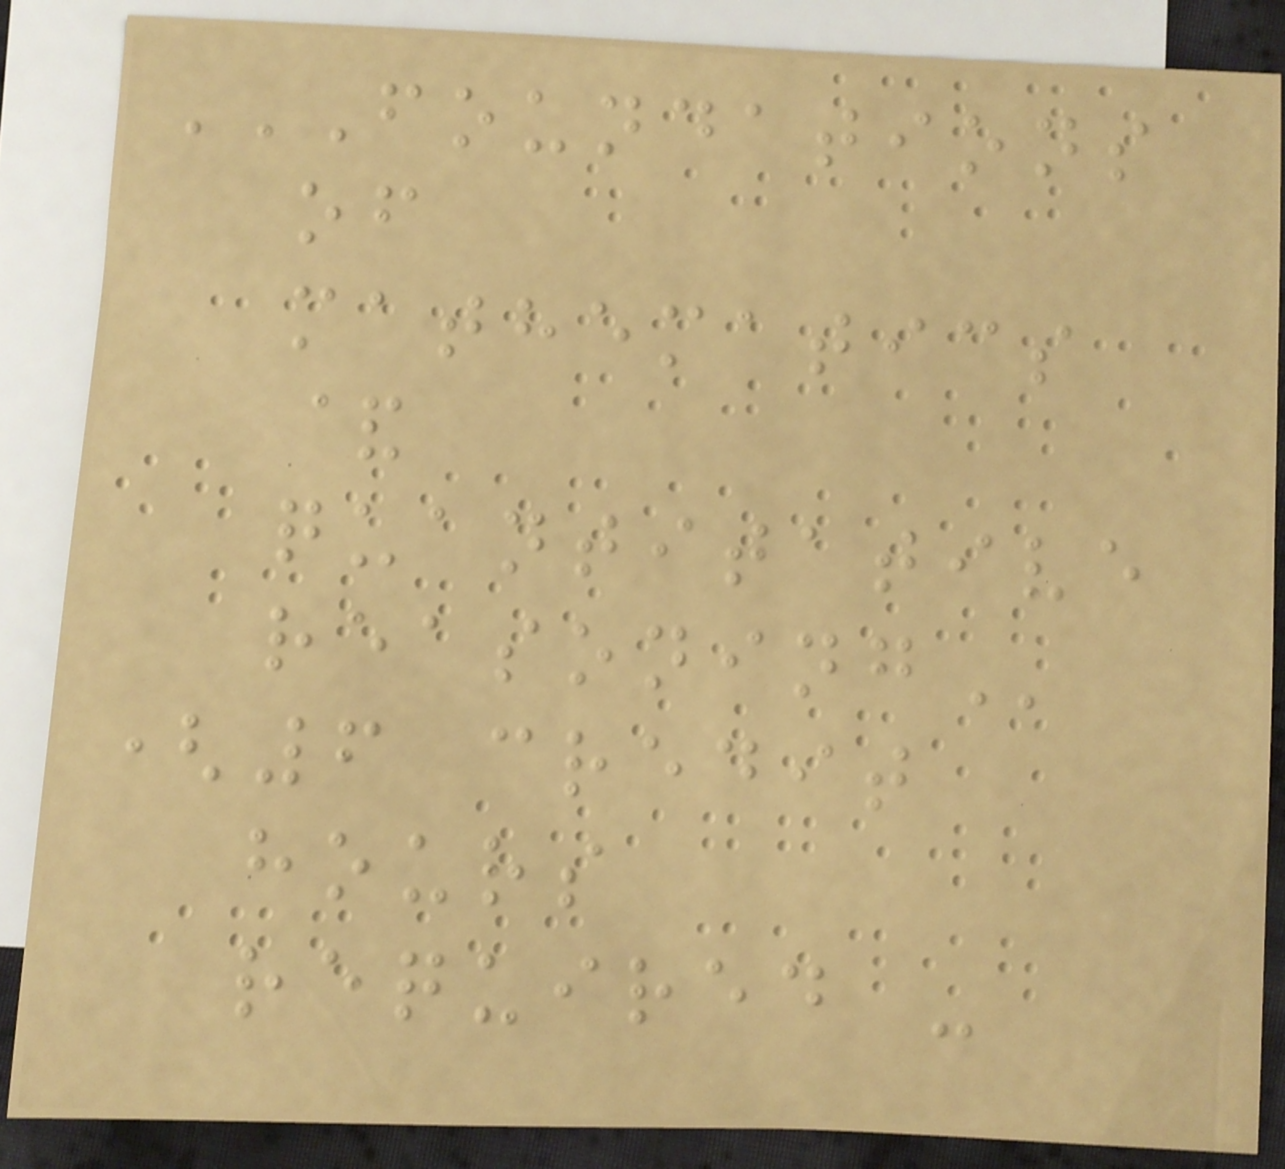FOUNDATIONS
OF
MATHEMATICS
&
QUANTITATIVE
REASONING
(6 credit
hours
required -
